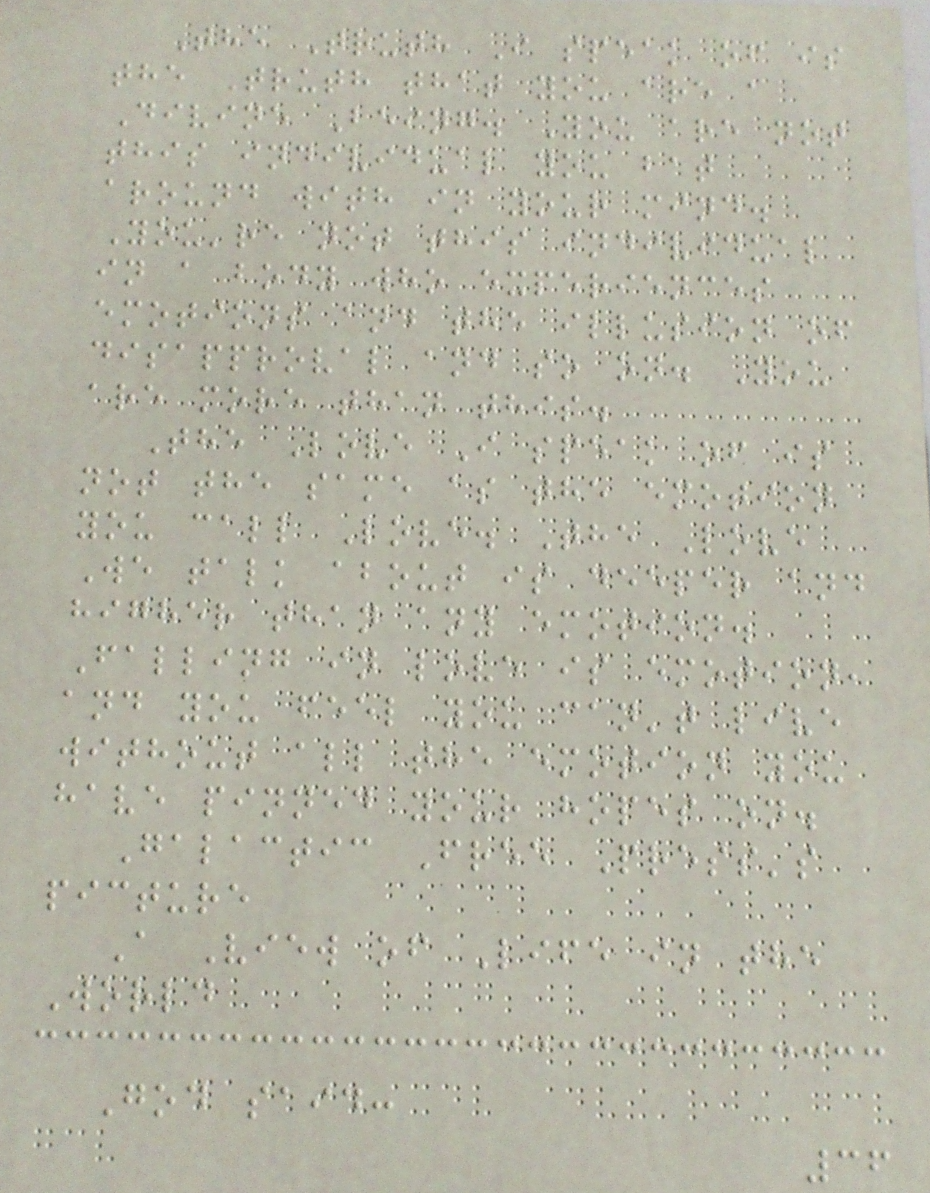The Truth I speak of is
the Truth that you are a
Divine Being. You are not
this individual you bat
around with in your mind.
You're not this individual
in a body who experiences
emotions and the illusion of
disapproval and so on. You
are more than this.
The Love I speak of is
not the same as the emotion
you call Love. The Love
We talk about is deeper and
higher than any emotion.
Falling in love is emotion,
and you feel you can't live
without all the emotion you
have pinned your hopes on.
Galactic Free Press's
picture
A View of Life in the
World
God said:
36
